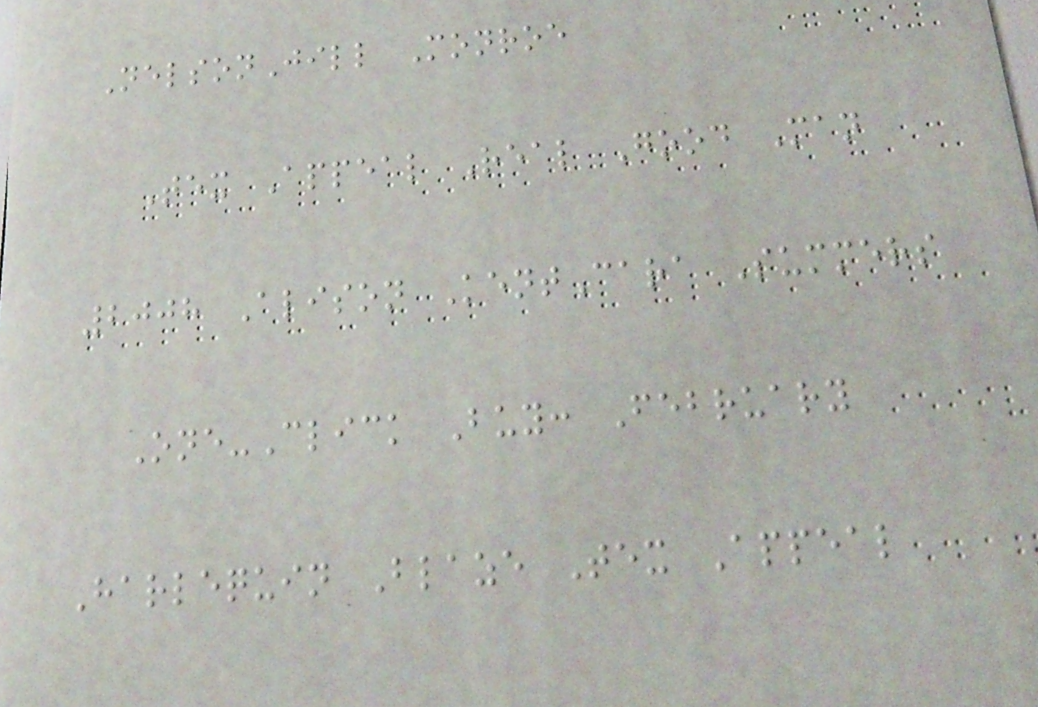NelsonJill Monroe
Tex Appeal Real Good Man
2008 Alison KentCara Summers
One-Click Buy: February
Harlequin Blaze Tex Appeal
